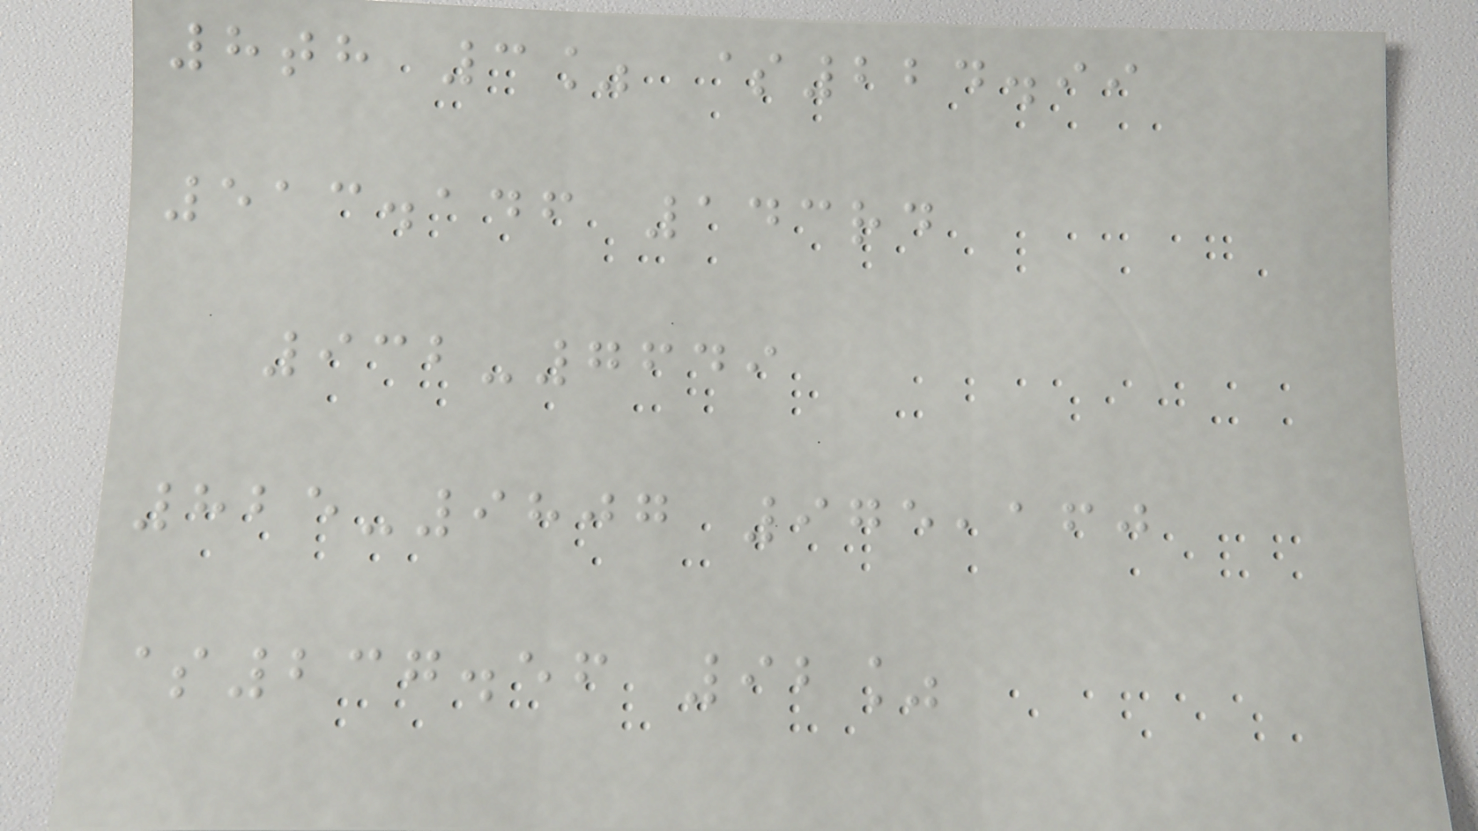8th 3% $224.99
513.146 143rd
932-7649
825-9807 975,160
$237.56 92%
